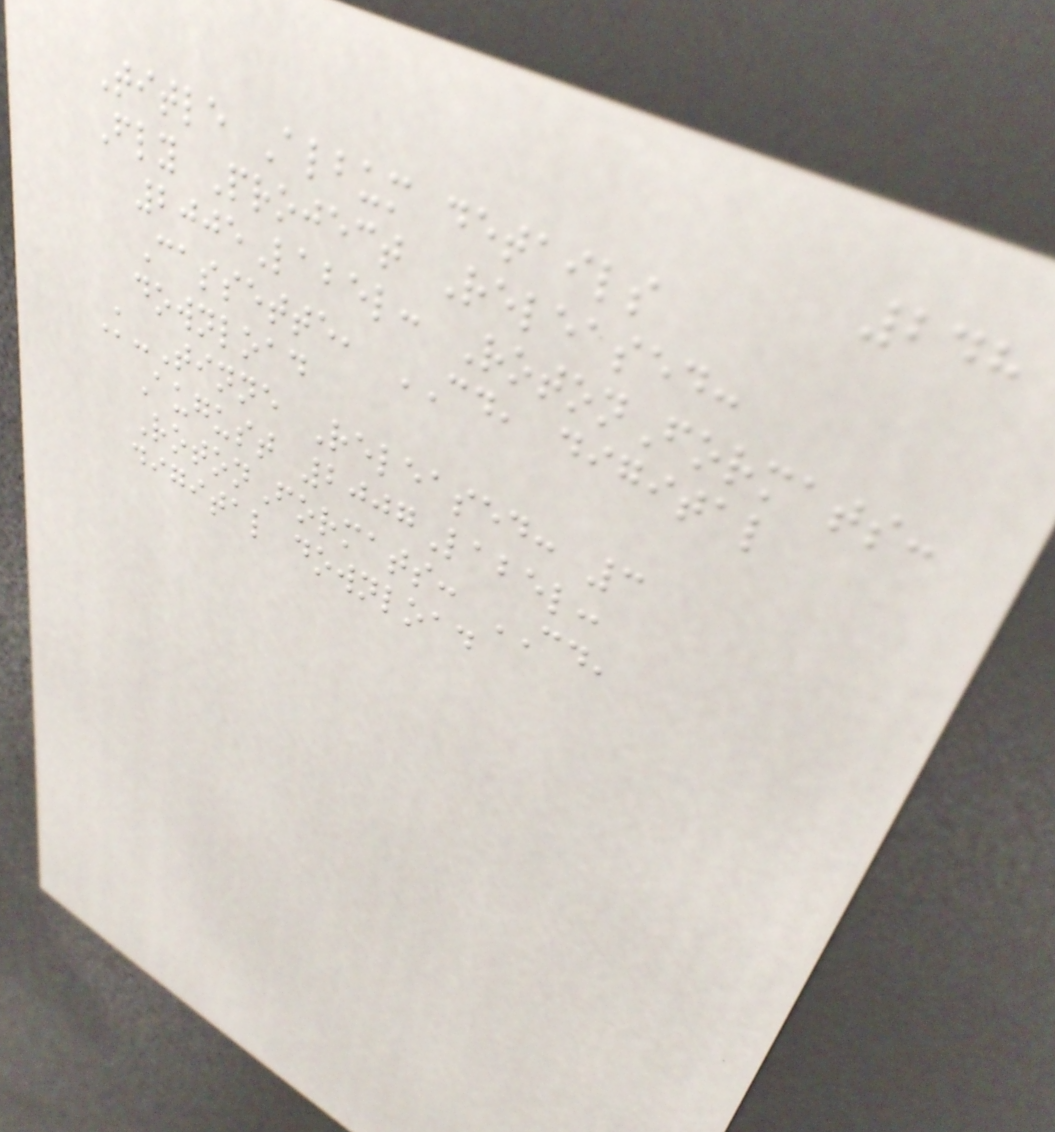248
Title Album details
Fly Project Released:
2005Label: RotonFormats:
Cassette, CD, digital
download
K-Tinne Released: 3
August 2007Label:
RotonFormats: CD,
digital download
